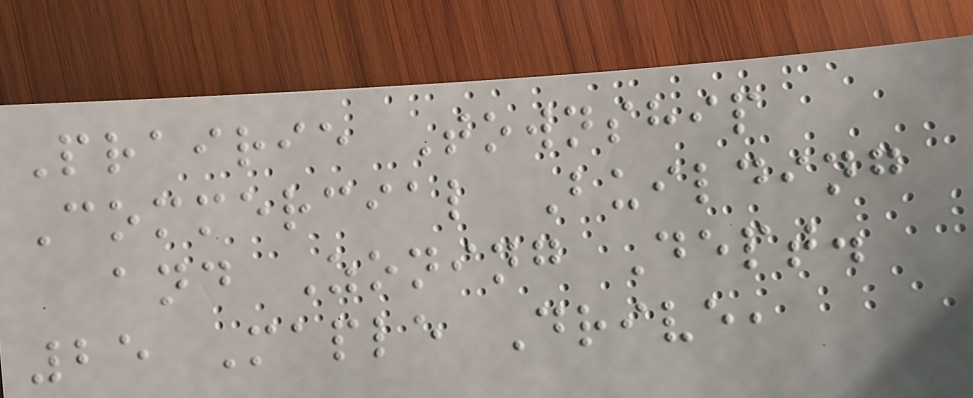Prairie Township
Commercial Building
and Zoning Dept.
25 Maple Drive,
